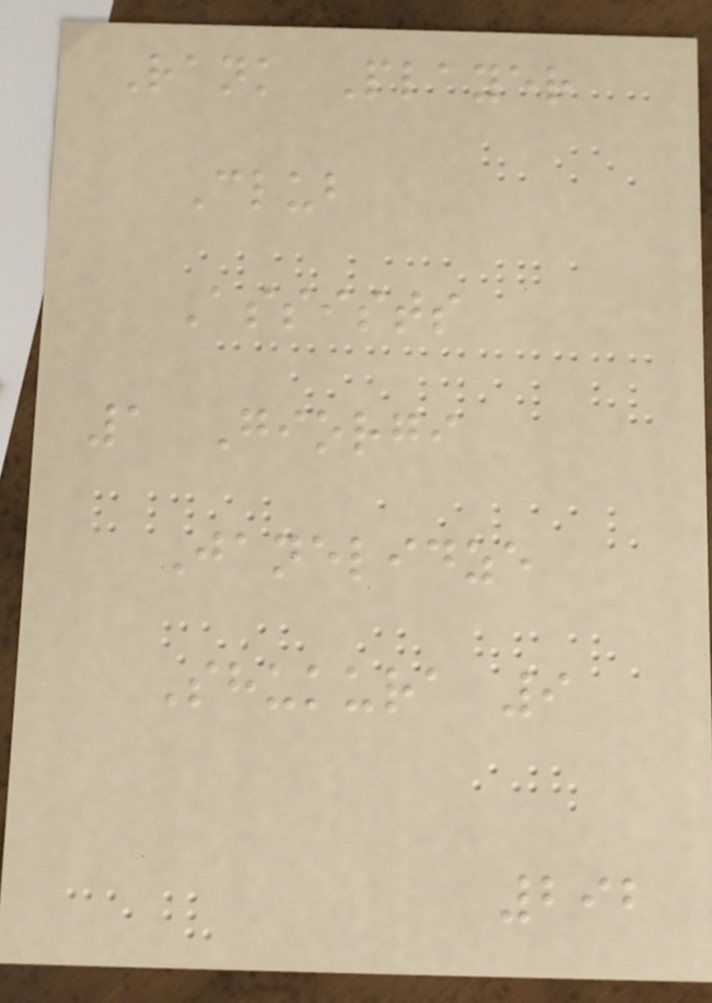Rank Player
Club
Assists
1 Giorgi
Janelidze
Shukura 9
292
